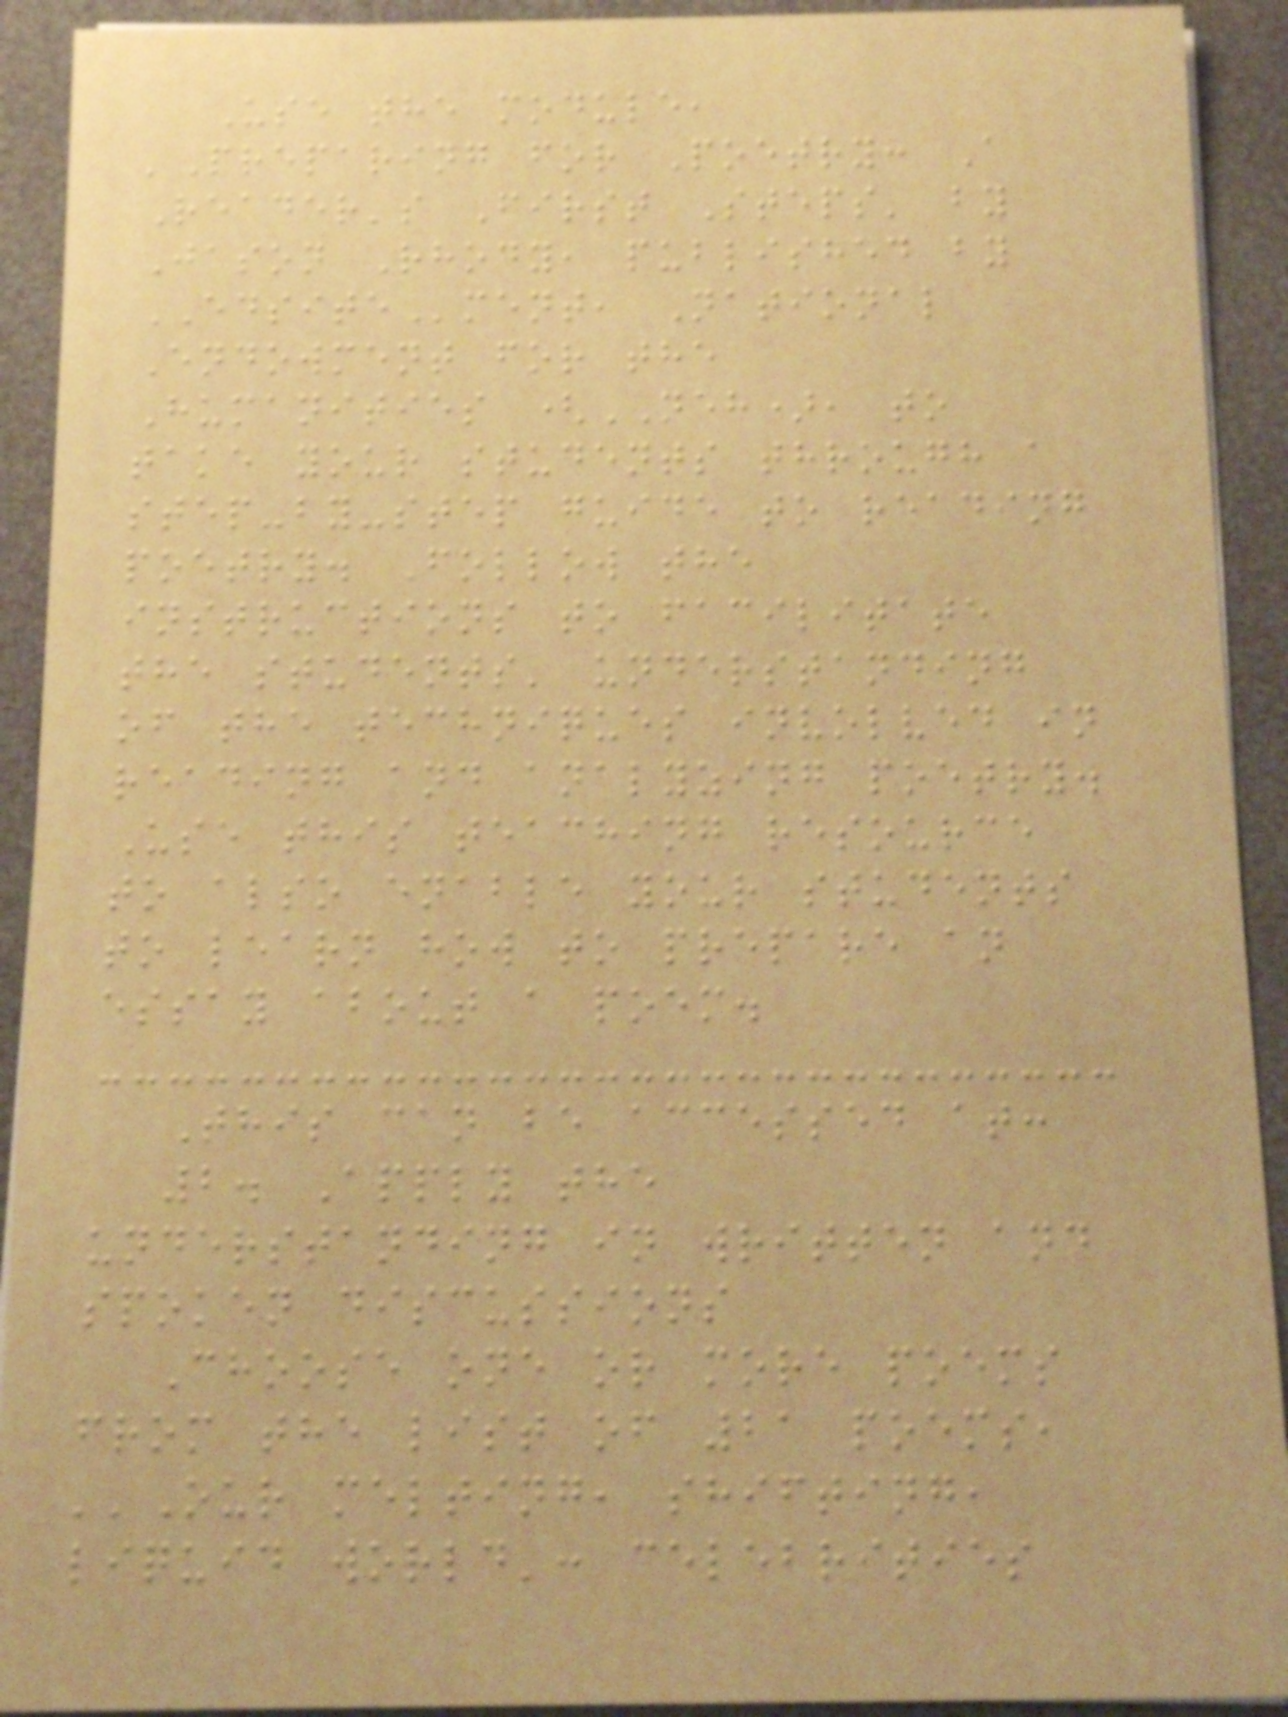Use the module,
'Preparing for Poetry: A
Reader's First Steps' by
Jason Rhody, published by
EDSITEment, National
Endowment for the
Humanities (NEH), to
take your students through a
step-by-step guide to reading
poetry. Follow the
instructions to facilitate
the students' understanding
of the techniques involved in
reading and analyzing poetry.
Use this teaching resource
to also enable your students
to learn how to prepare an
essay about a poem.
This can be accessed at:
2. Apply the
understanding in written and
spoken discussions
Choose one or more poems
from the list of 21 poems,
''Our melting, shifting,
liquid world': celebrities
